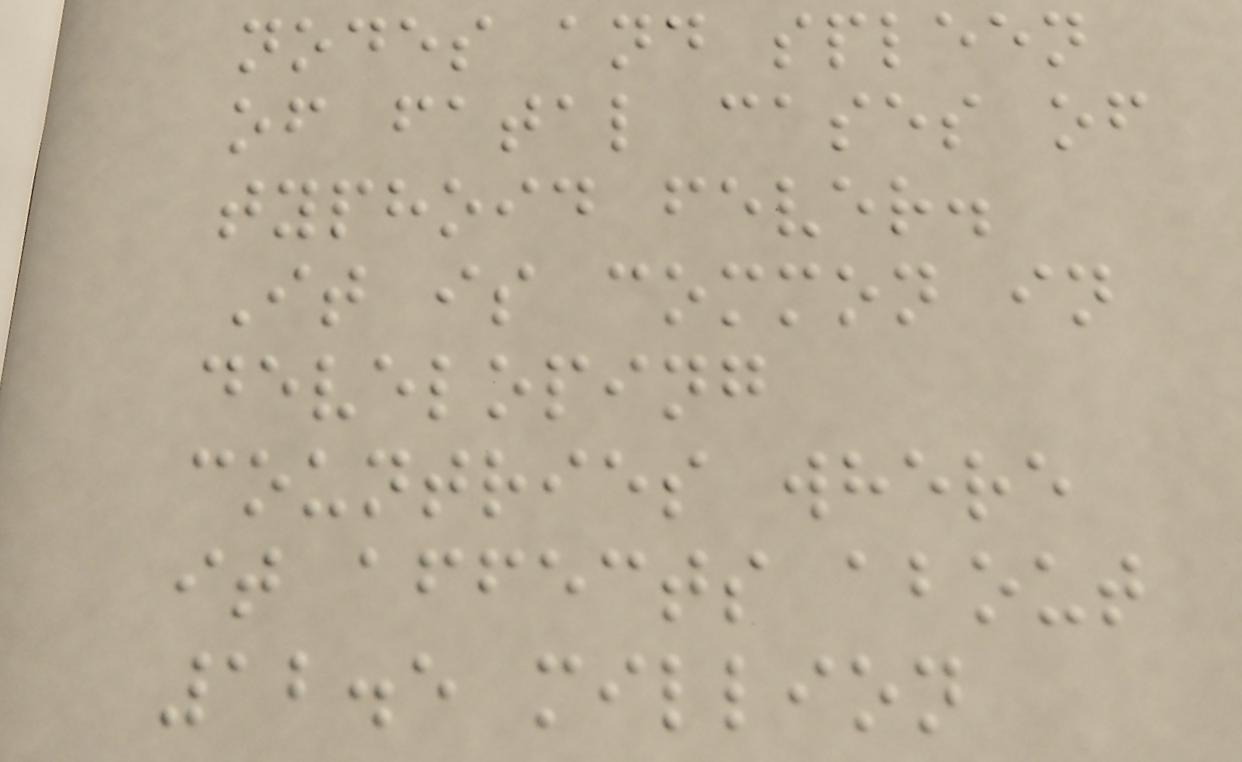nodes and spleen
of fatal cases of
typhoid fever.
It is common in
developing
countries where
it affects about
12.5 million
